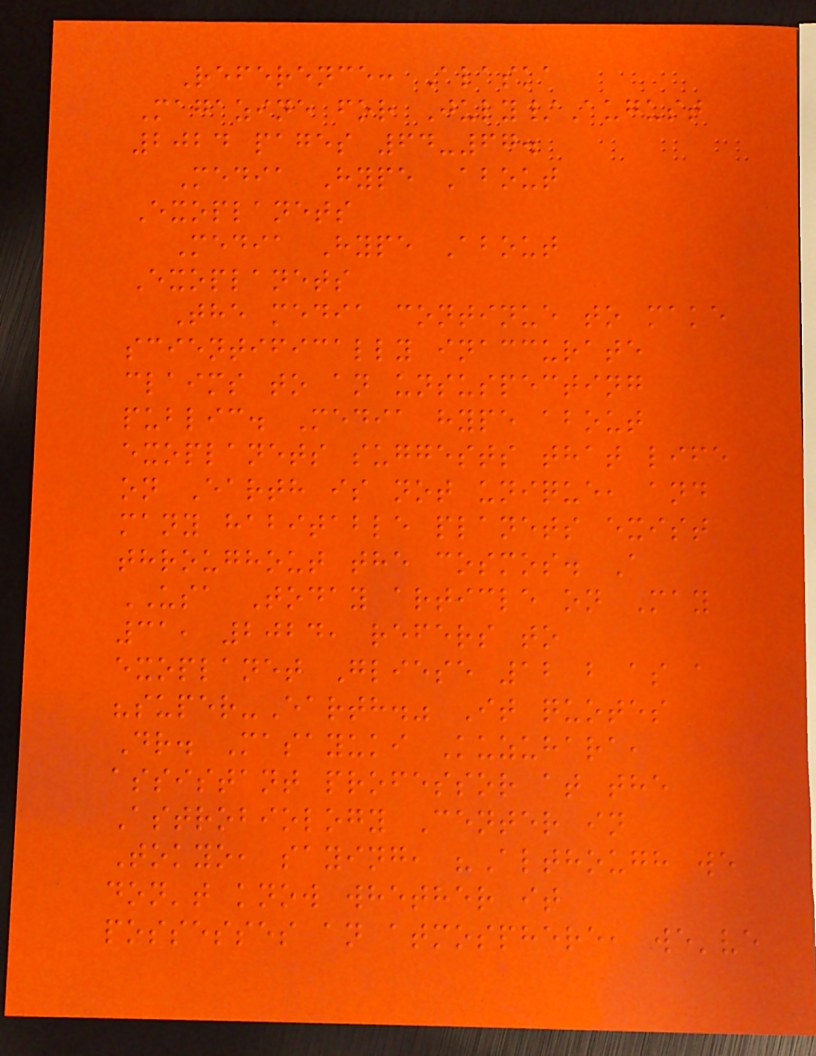Reference: Alaska
Magazine for July/August
2024 pages 64-67.
Media Hype About
Exoplanets
Media Hype About
Exoplanets
The media continue to make
scientifically inaccurate
claims to an unsuspecting
public. Media hype about
exoplanets suggests that life
on Earth is not unique, and
many habitable planets exist
throughout the cosmos. A
USA Today article on May
31, 2024, refers to
exoplanet Gliese 12 b as a
"super-Earth." It quotes
Dr. Masayuki Kuzuhara,
assistant professor at the
Astrobiology Center in
Tokyo, saying, "Although we
don't know whether it
possesses an atmosphere, we've
